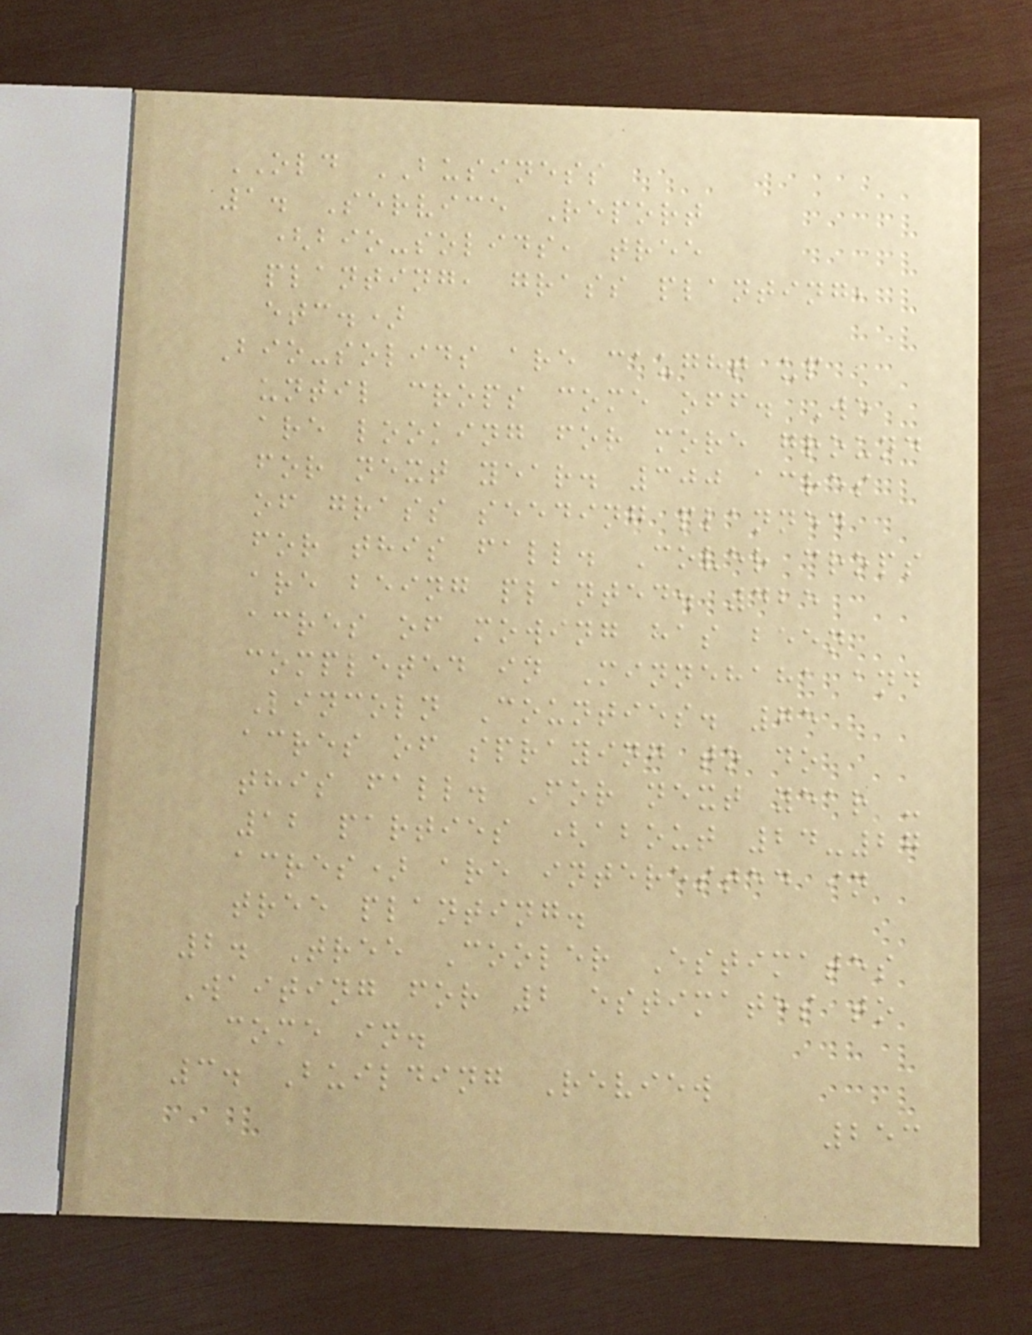OLD BUSINESS
1. Service Report
(bio-solids, tree
planting, grass planting,
etc.)
Bio-solids are caught up
until crops come off. We
are looking for more ground
for next year. 300 acres
of grass seeding planned
for this fall. Cover crops
are being planted. 425
acres of mowing has been
completed in Minnehaha and
Lincoln Counties. 75
acres of spraying to do
this fall. For next year -
12 parties (about 24-27
acres) are interested in
tree planting.
2. Tree Cooler Estimates
Waiting for 2 estimates to
come in.
3. Building Review
253
